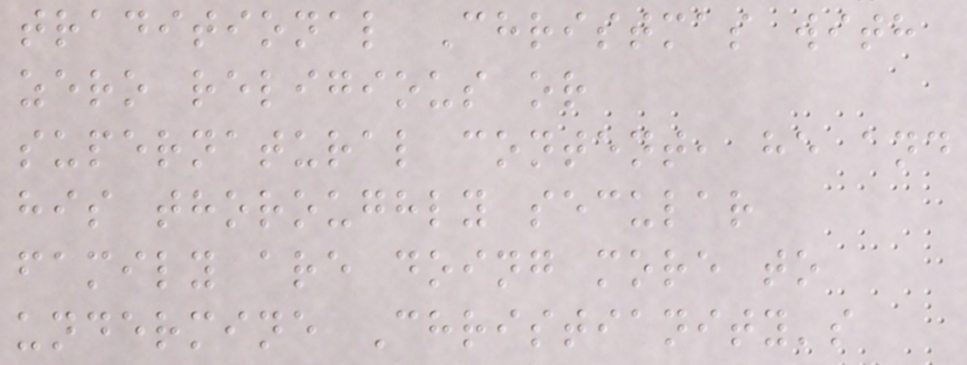traditional Christmas with
zero religious or
supernatural content, he and
his thoroughly secular
family are doing more to
undermine Christianity's
